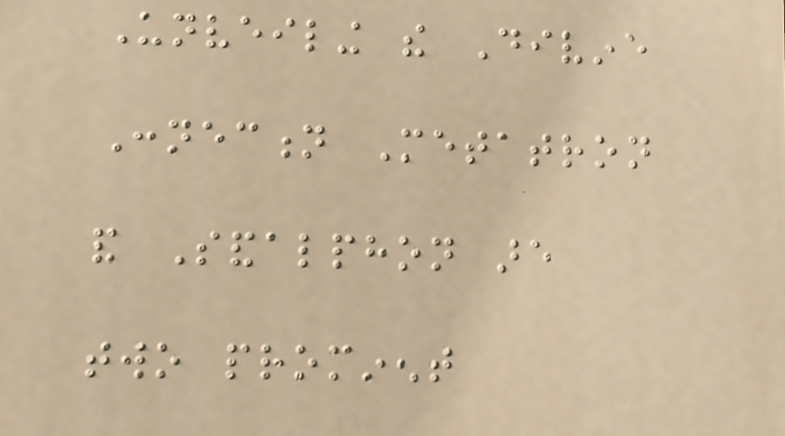Unveiling the Divine
Connection Metatron
and Sandalphon are
two prominent
